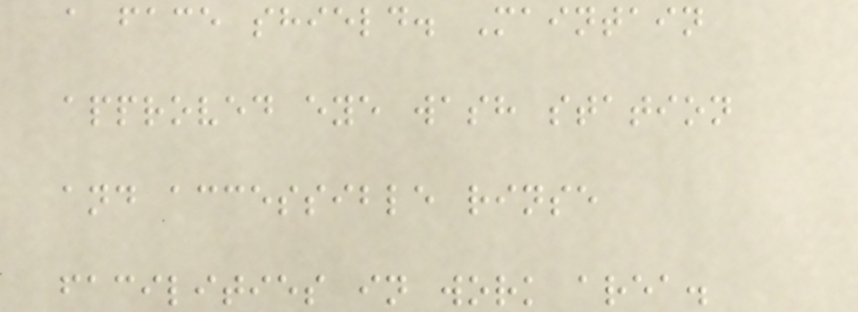a face shield. Maintain
approved eye wash station
and accessible rinse
facilities in work area.
